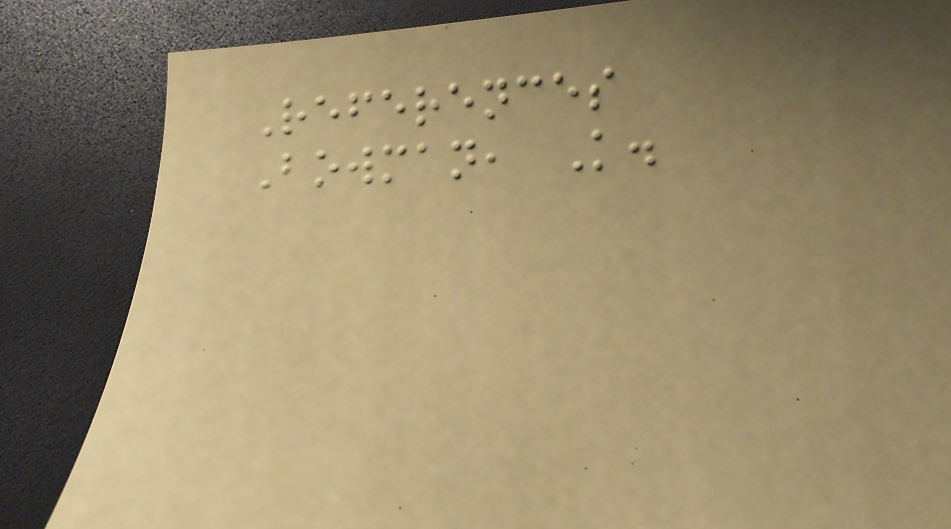References
Bowman, K.
